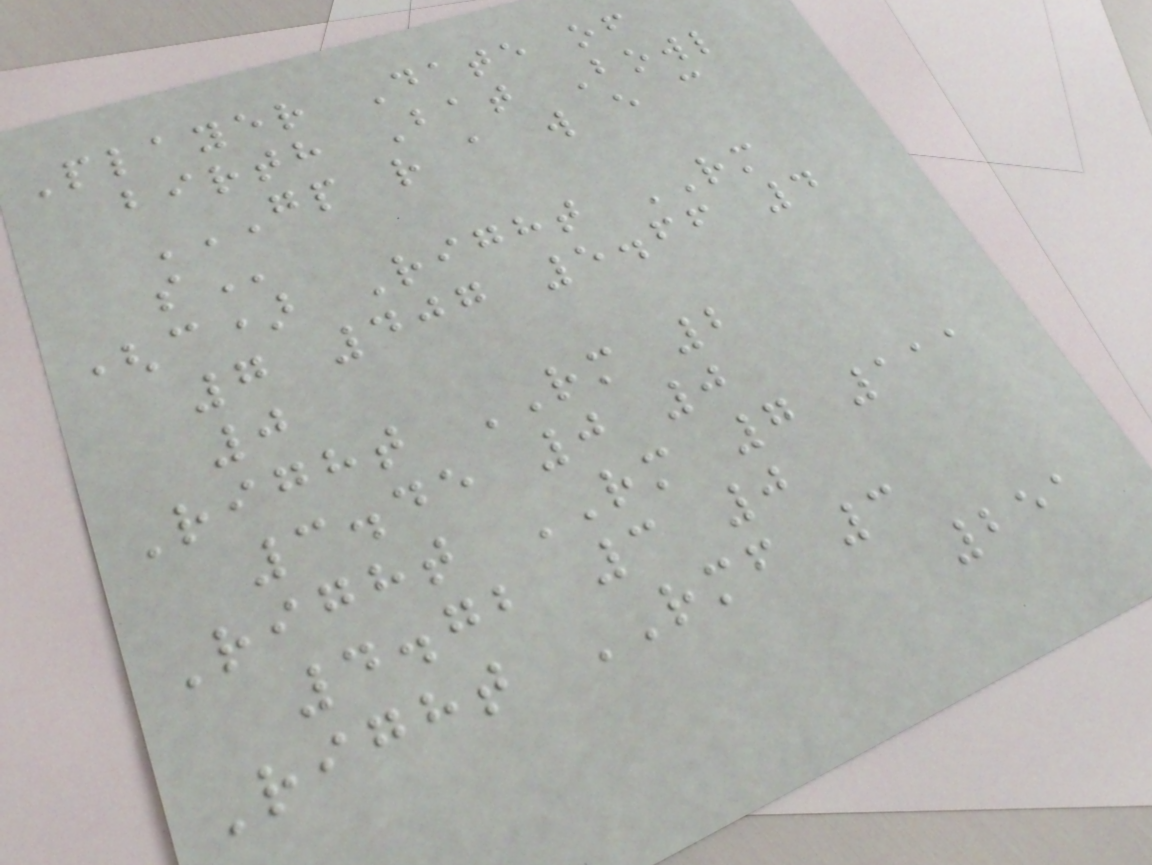Player Date of
birth Bat Bowl
GP R A W E C
S
(c) Right RM
7 407 5.66 4
0
Right RM 2
3.45 0 0
Right RM 7 111
4.72 3 0
Right RMF 3
251
